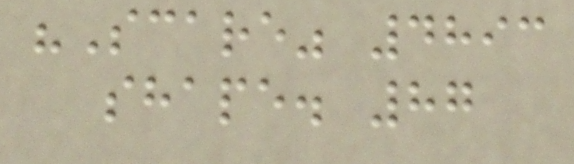"Scare" 4893
shape. 87
